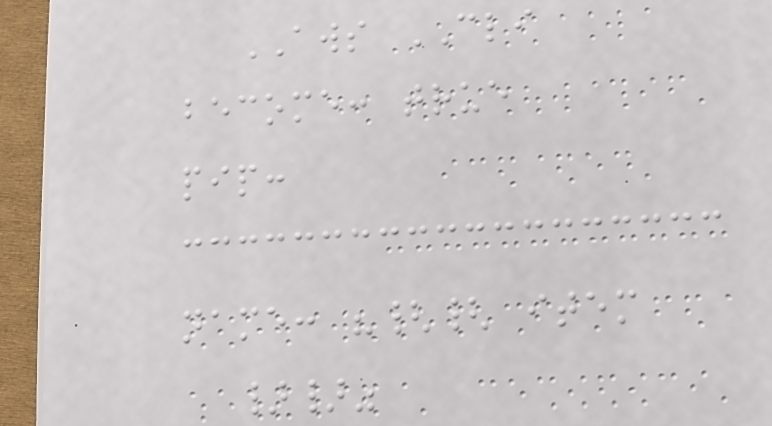AWS CLI
become: true
pip:
name: "{{ item
}}"
